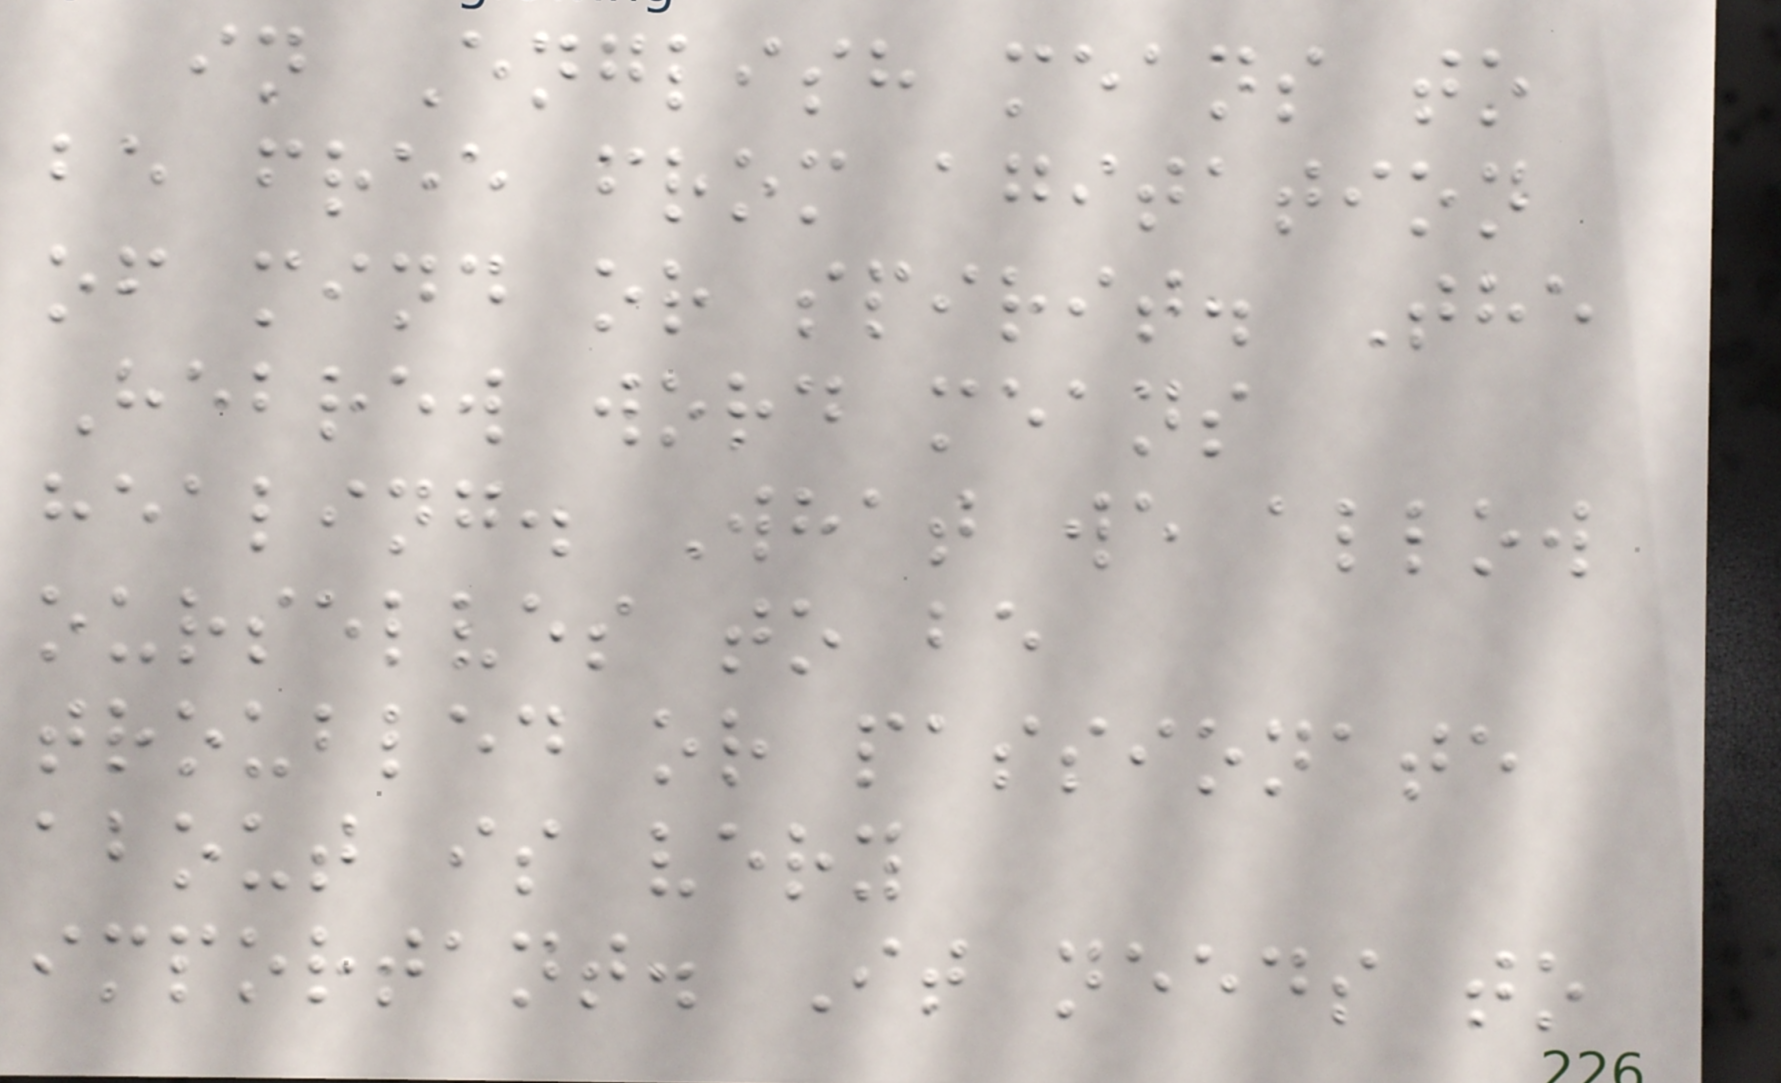in English means to
be free from agitation
of mind or spirit. The
Hebrew word means
healing. What we allow
ourselves to be
troubled or passionate
about is very
important. It needs to
